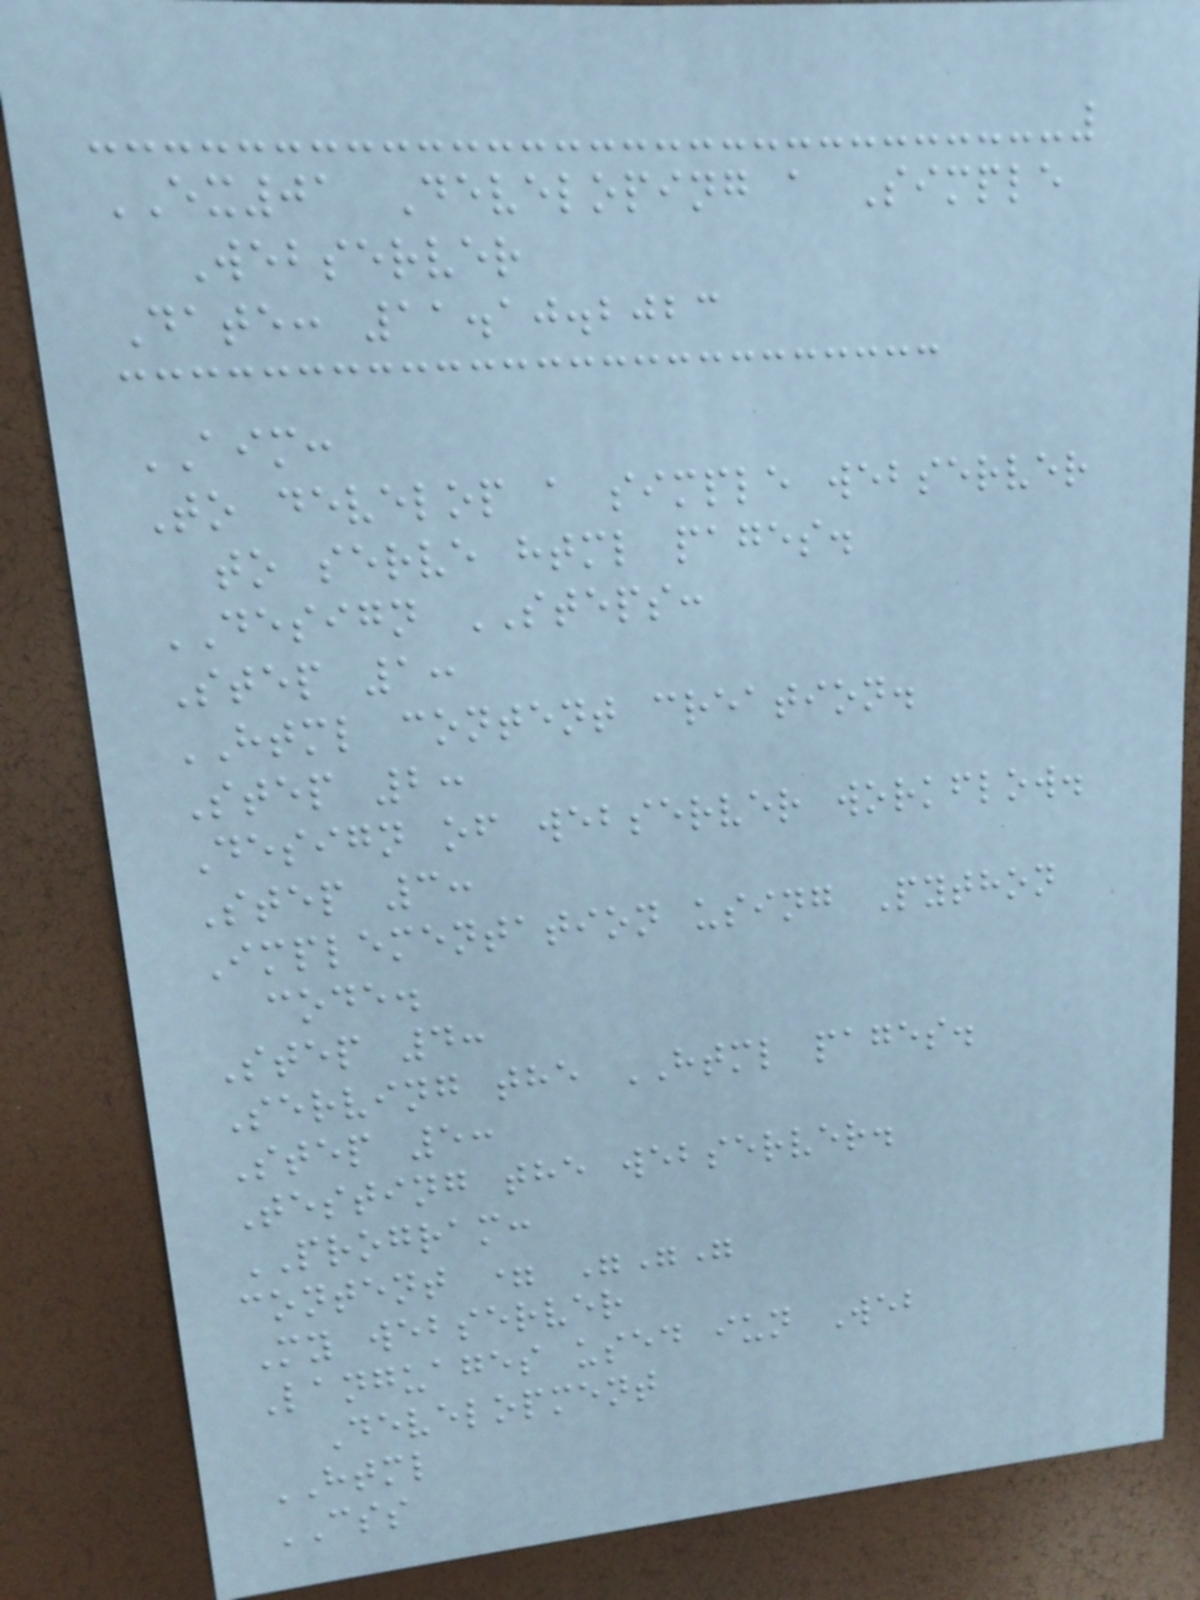EX01 Developing a Simple
Webserver
Date: 11.10.2023
AIM:
To develop a simple webserver
to serve html pages.
DESIGN STEPS:
Step 1:
HTML content creation.
Step 2:
Design of webserver workflow.
Step 3:
Implementation using Python
code.
Step 4:
Serving the HTML pages.
Step 5:
Testing the webserver.
PROGRAM:
content = """
My webserver
Languages used iun Web
Development
HTML
CSS
